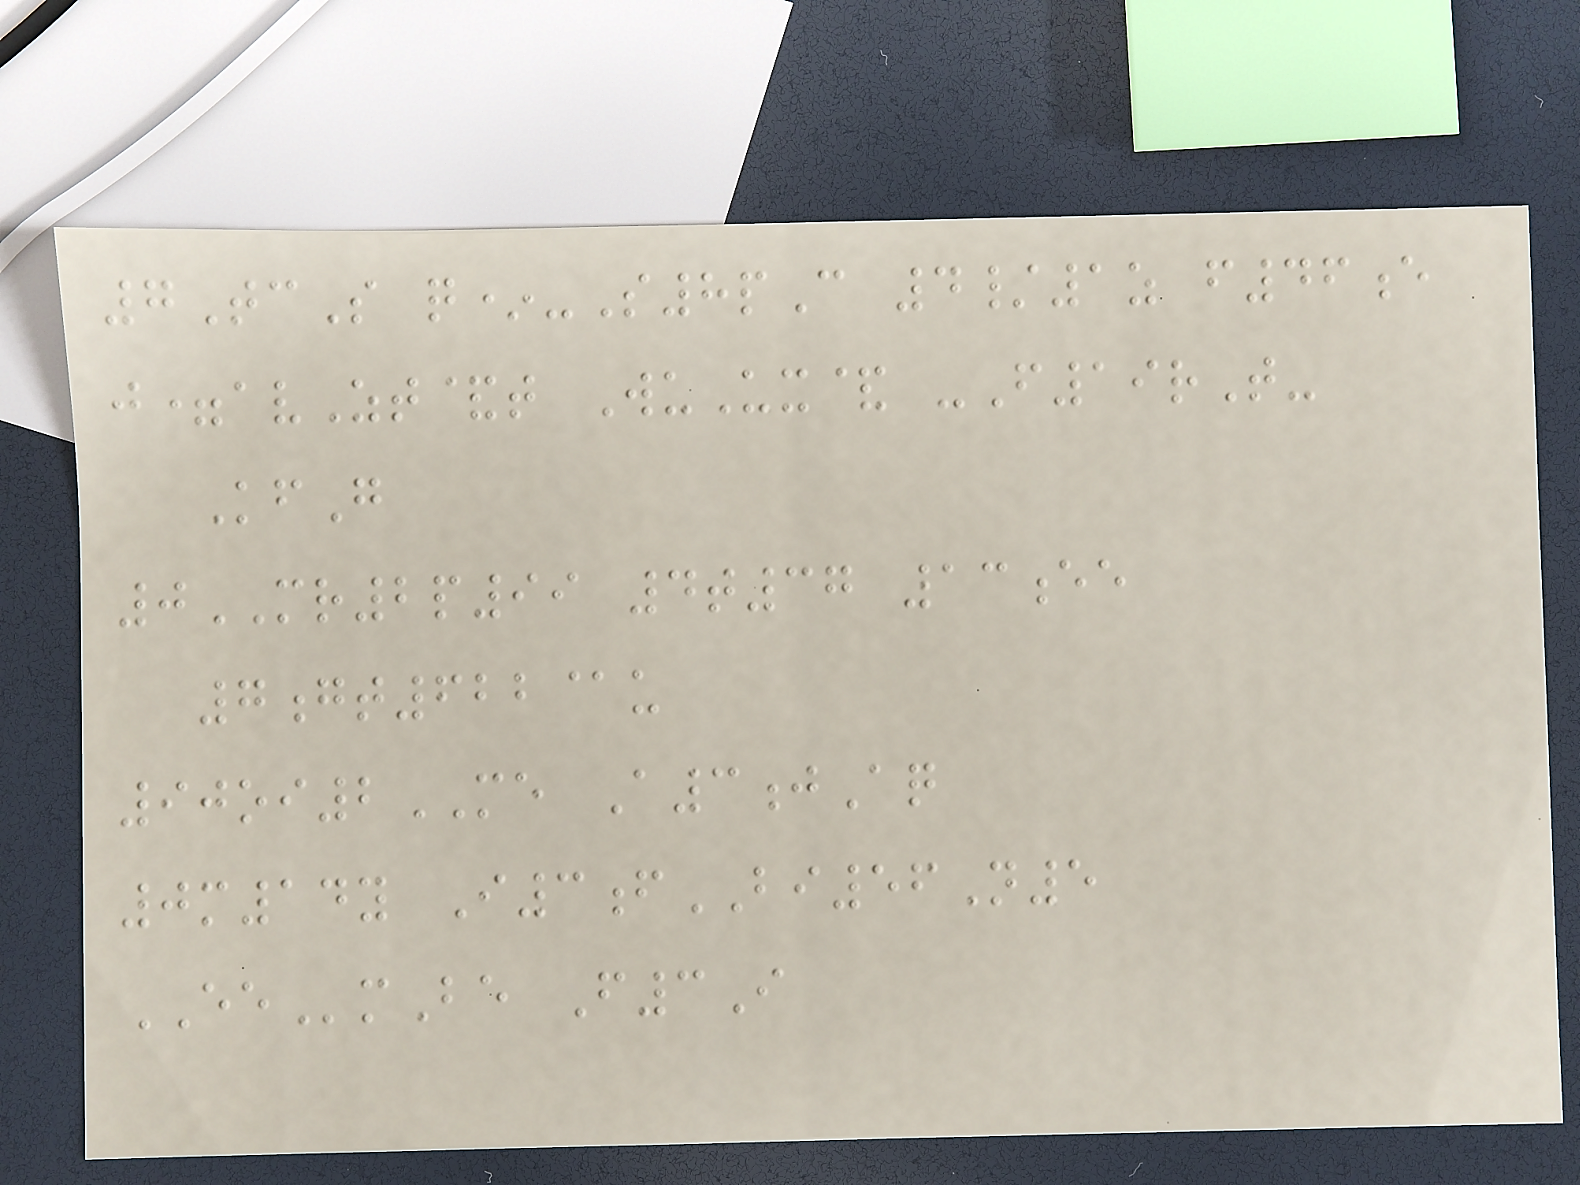7TcS q*-S8pC 4/1z f46e
j=avZt&t WuUx& -F19rT-
KfG
0MR2p99 4t37 13ee
7gt622@u
90oi2ME A3jAq
0m14y I3fBI56N5
EEmBe F3I
